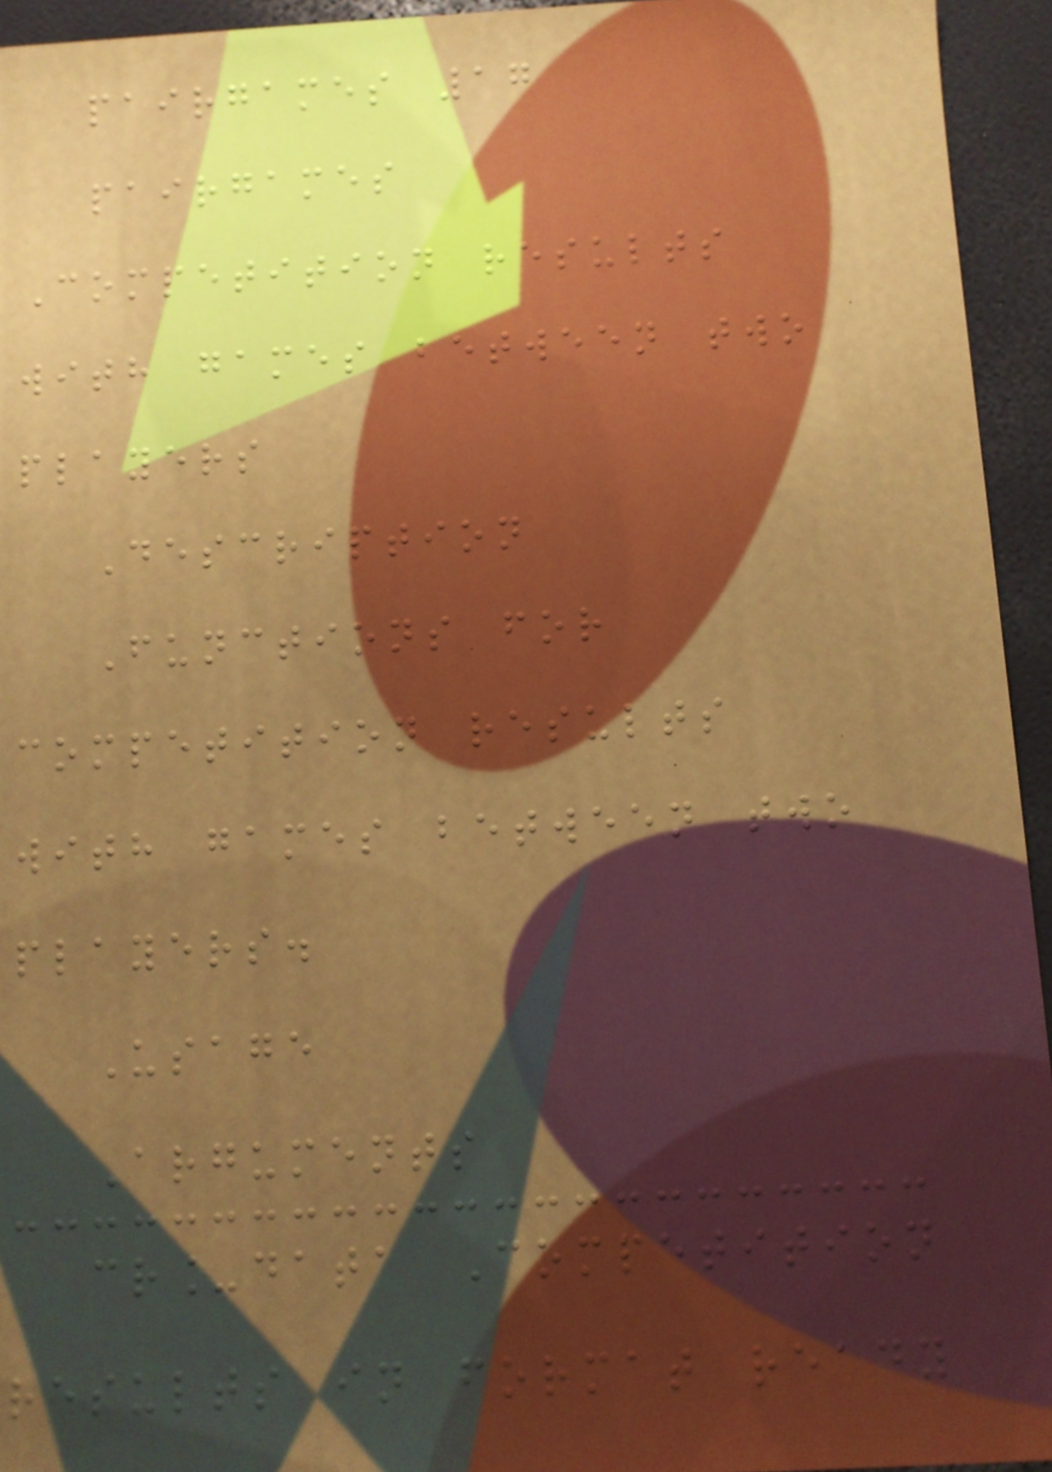pairgames 17
pairgames
Competition results
with games between two
players
Description
Functions for
competition results
with games between two
players.
Usage
Arguments
cr_data Competition
results in format ready
